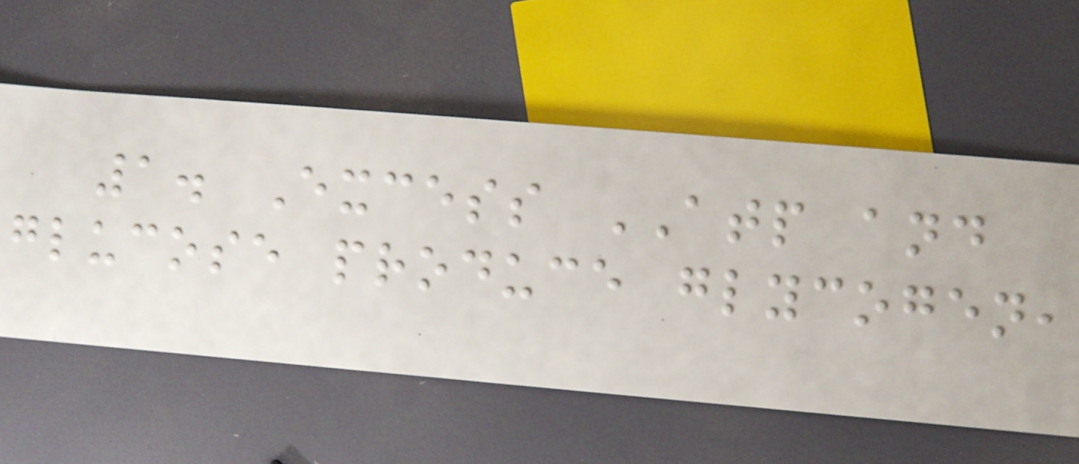1. Excess ATP and
glucose produce glycogen,
